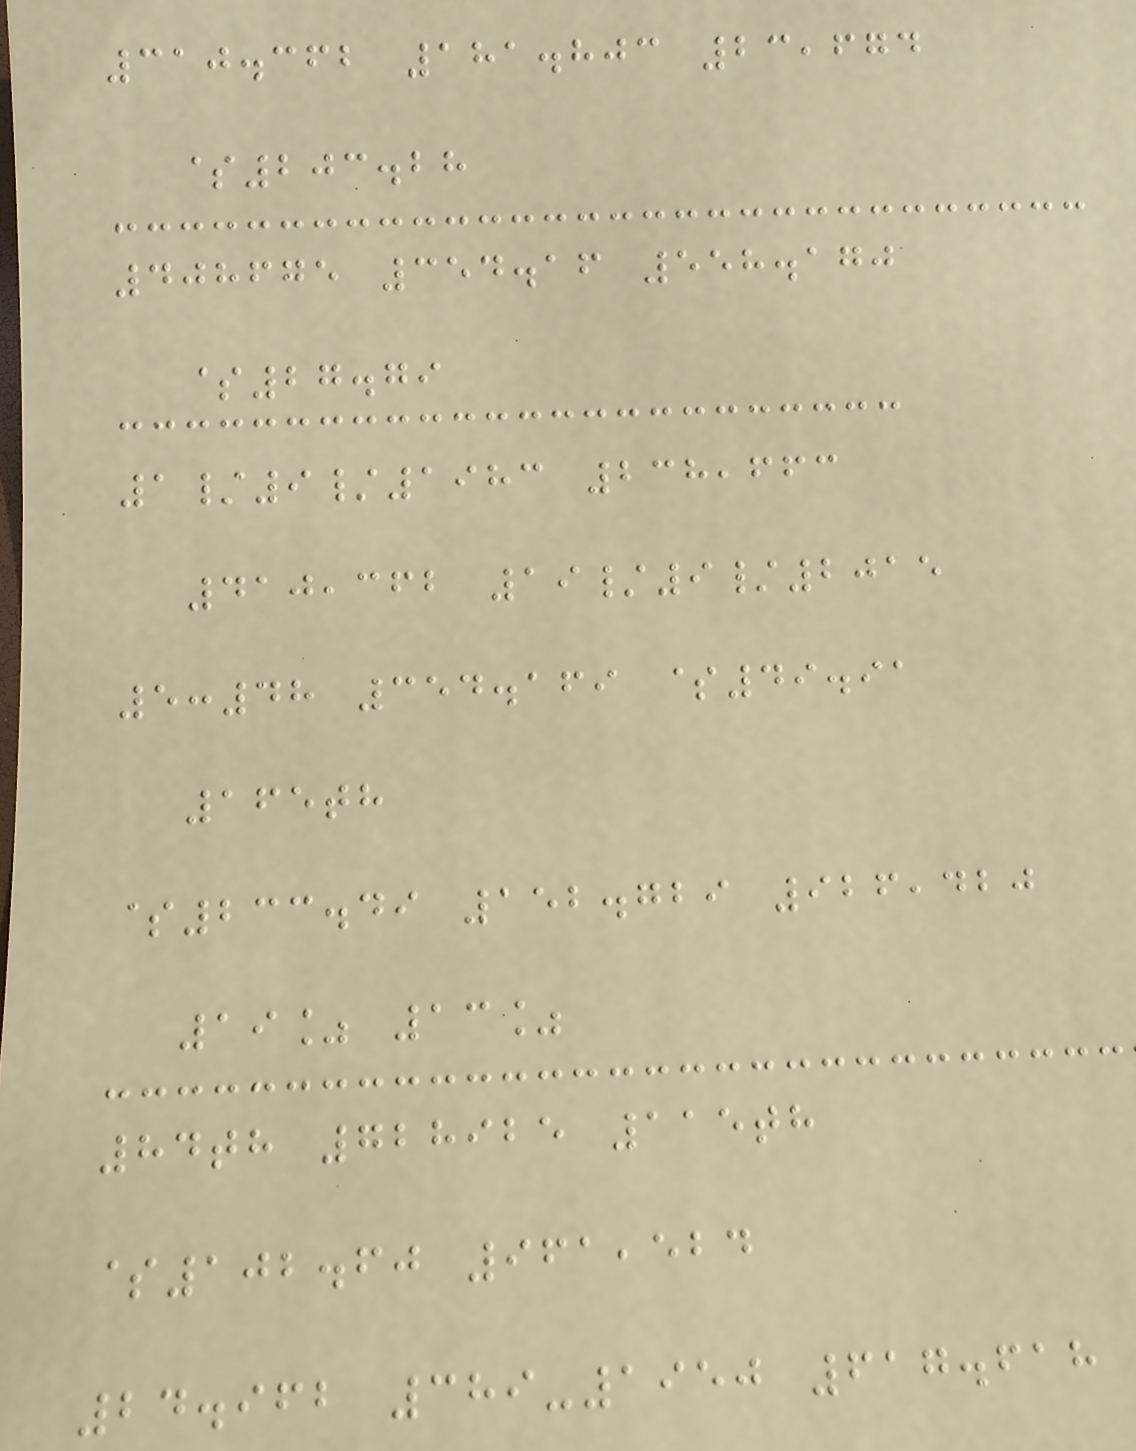310.362 181.803 23,674
$203.28
408675 354.16 558.170
$27.79
1/9/1983 238,663
410,362 19/9/2015
5:48 354.169 $49.91
165th
$233.49 152.729 926,420
19% 13%
84th 728925 115th
$102.60 961,524
24.962 389-1950 617.618
